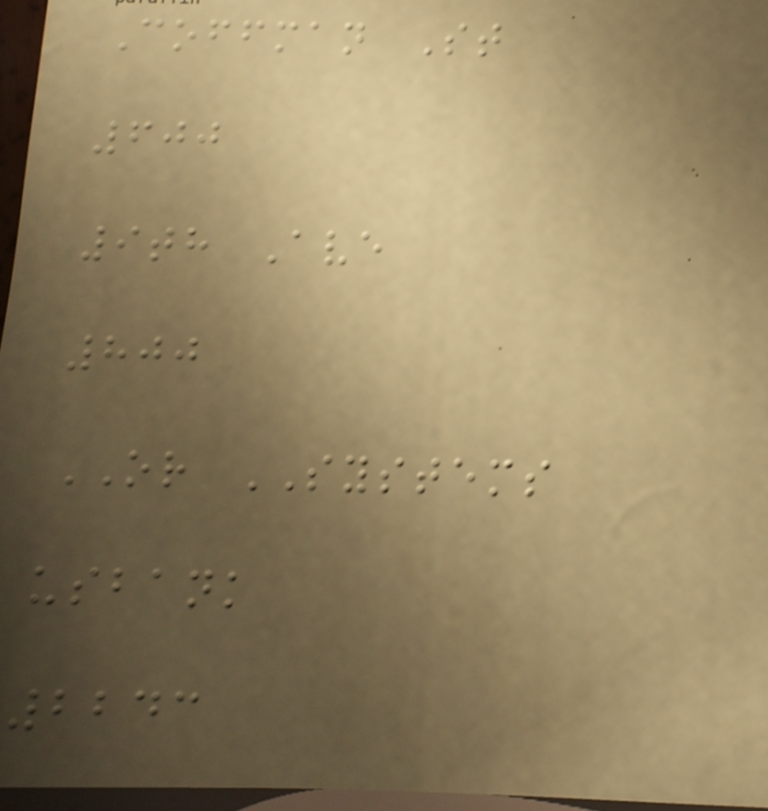Coffman St
600
9th Ave
800
OR SYSTEMS
usbank
2243
